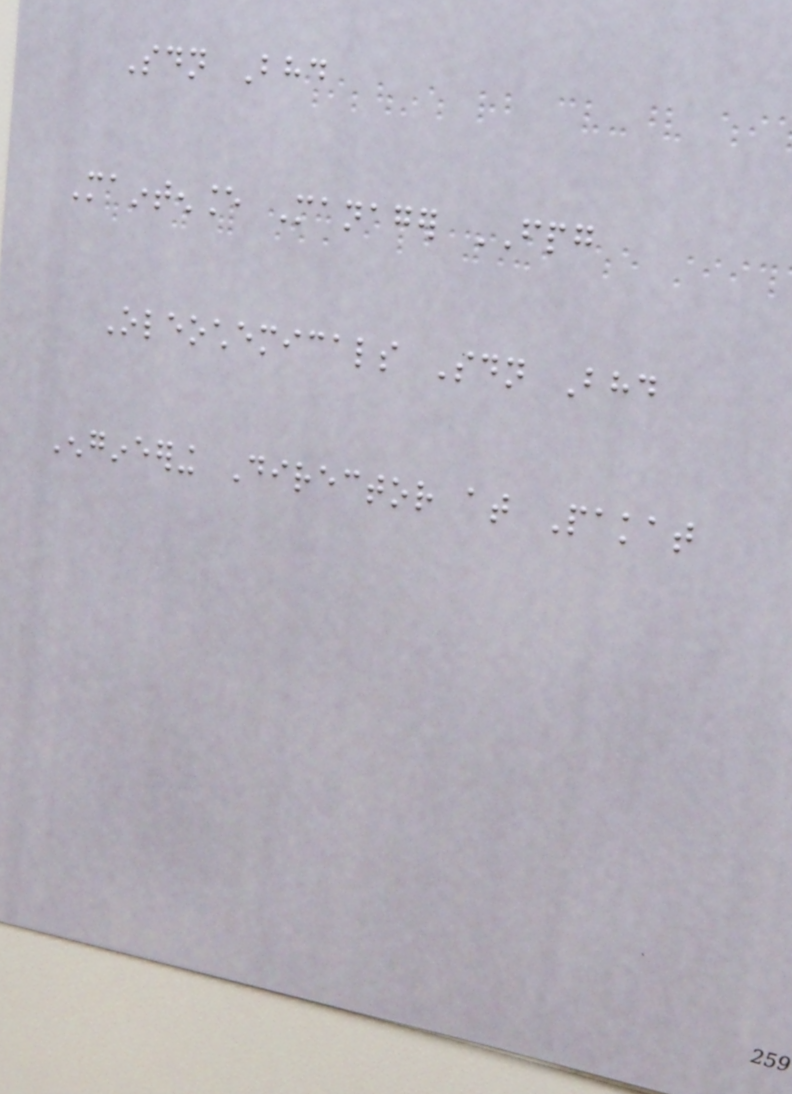Sdn Bhd
Maintenance Manager FPG
Oleochemicals Sdn Bhd
Engineering Director at Pakat
